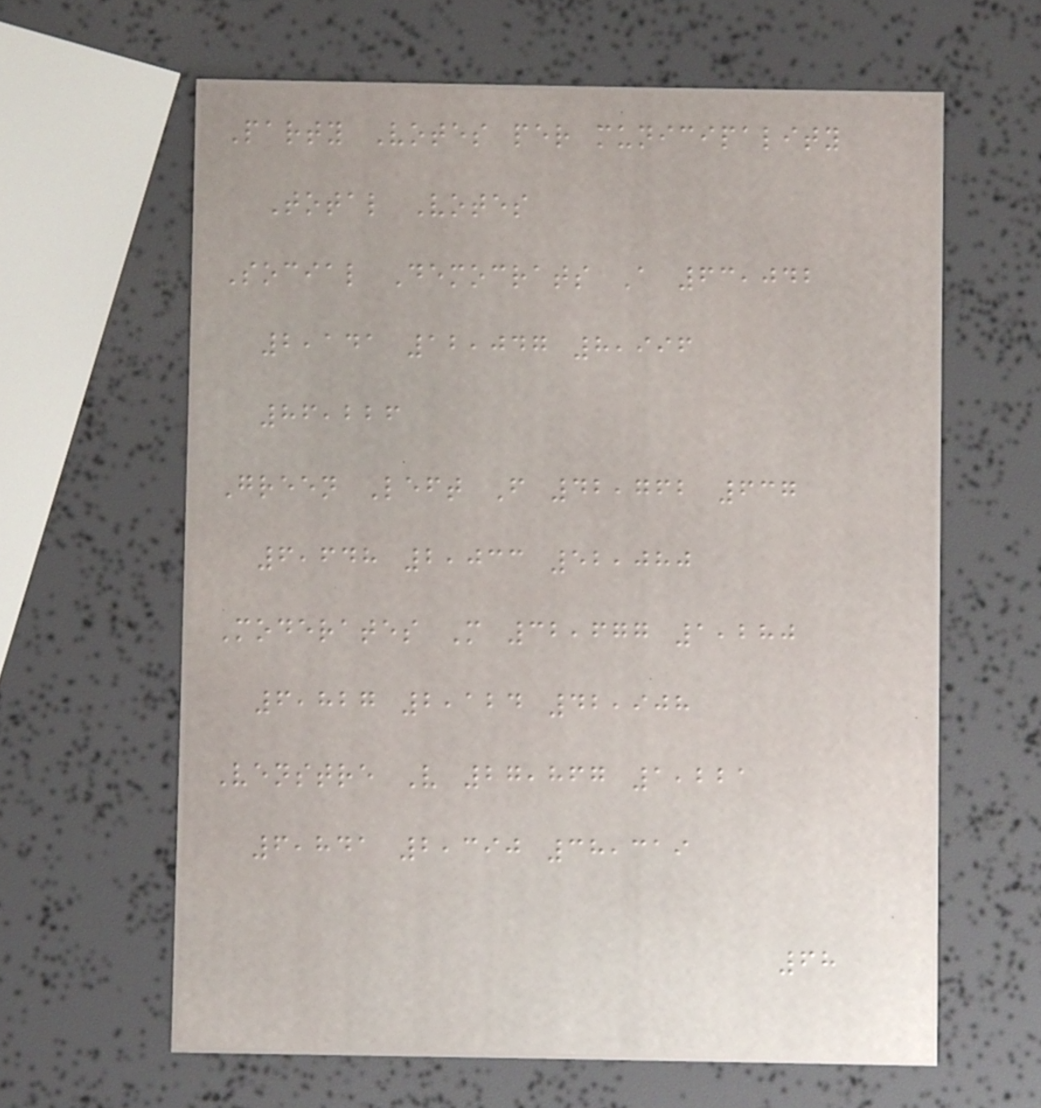Party Votes per municipality
Total Votes
Social Democrats A 63,042
2,141 12,047 8,996
86,226
Green Left F 42,762 637
6,648 2,033 52,080
Moderates M 32,677 1,280
6,827 2,124 42,908
Venstre V 27,867 1,221
6,841 2,390 38,319
68
